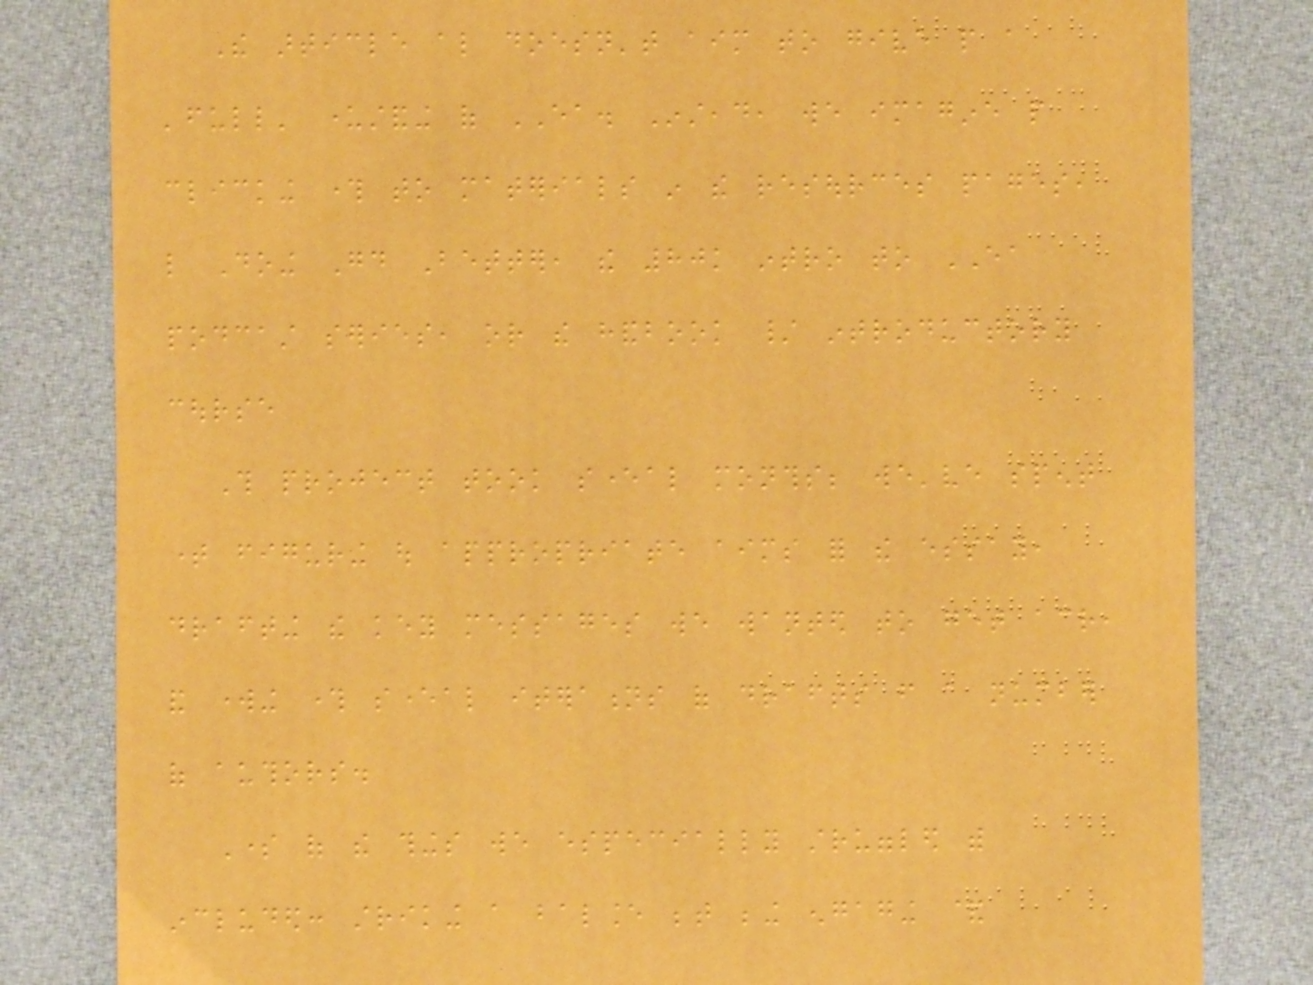The article also doesn't aim to give people a
'full' understanding of EA. Instead, we imagine people
clicking through to materials in the resources pages,
like Doing Good Better, the 80k intro to EA
podcast series, or the handbook / introductory
course
This project took several months; we've spent
time figuring out appropriate aims for the essay,
drafting the key messages we wanted to get across,
and working through several iterations of drafts from a number
of authors.
Some of the things we especially struggled with
included: striking a balance between being engaging &
